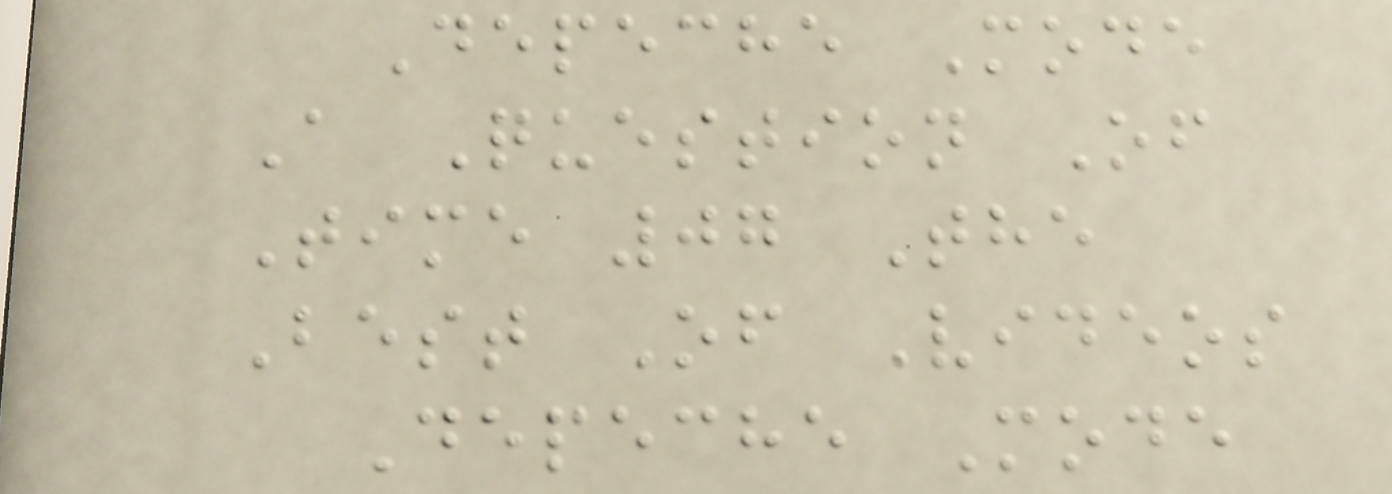Depeche Mode
A Question Of
Time 07 The
Best Of Videos
Depeche Mode
